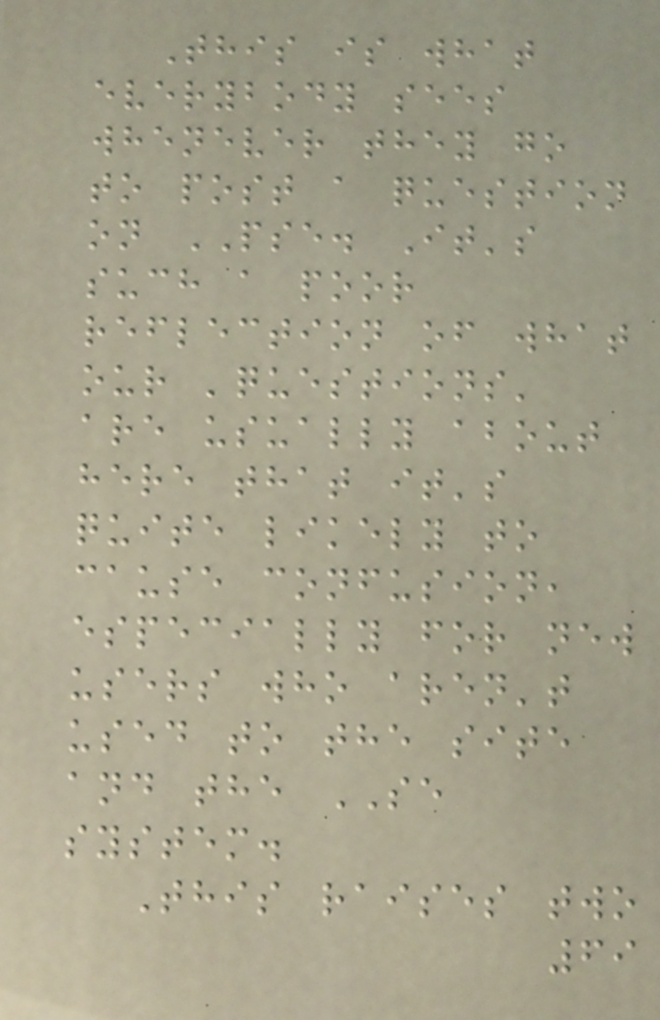This is what
everybody sees
whenever they go
to post a question
on PSE. It's
such a poor
reflection of what
our 'questions'
are usually about
here that it's
quite likely to
cause confusion,
especially for new
users who aren't
used to the site
and the SE
system.
This raises two
69
